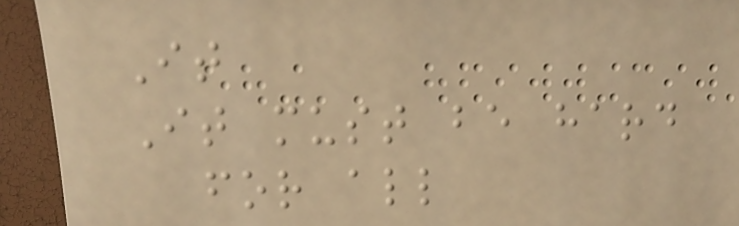It
It must be hard
for all
